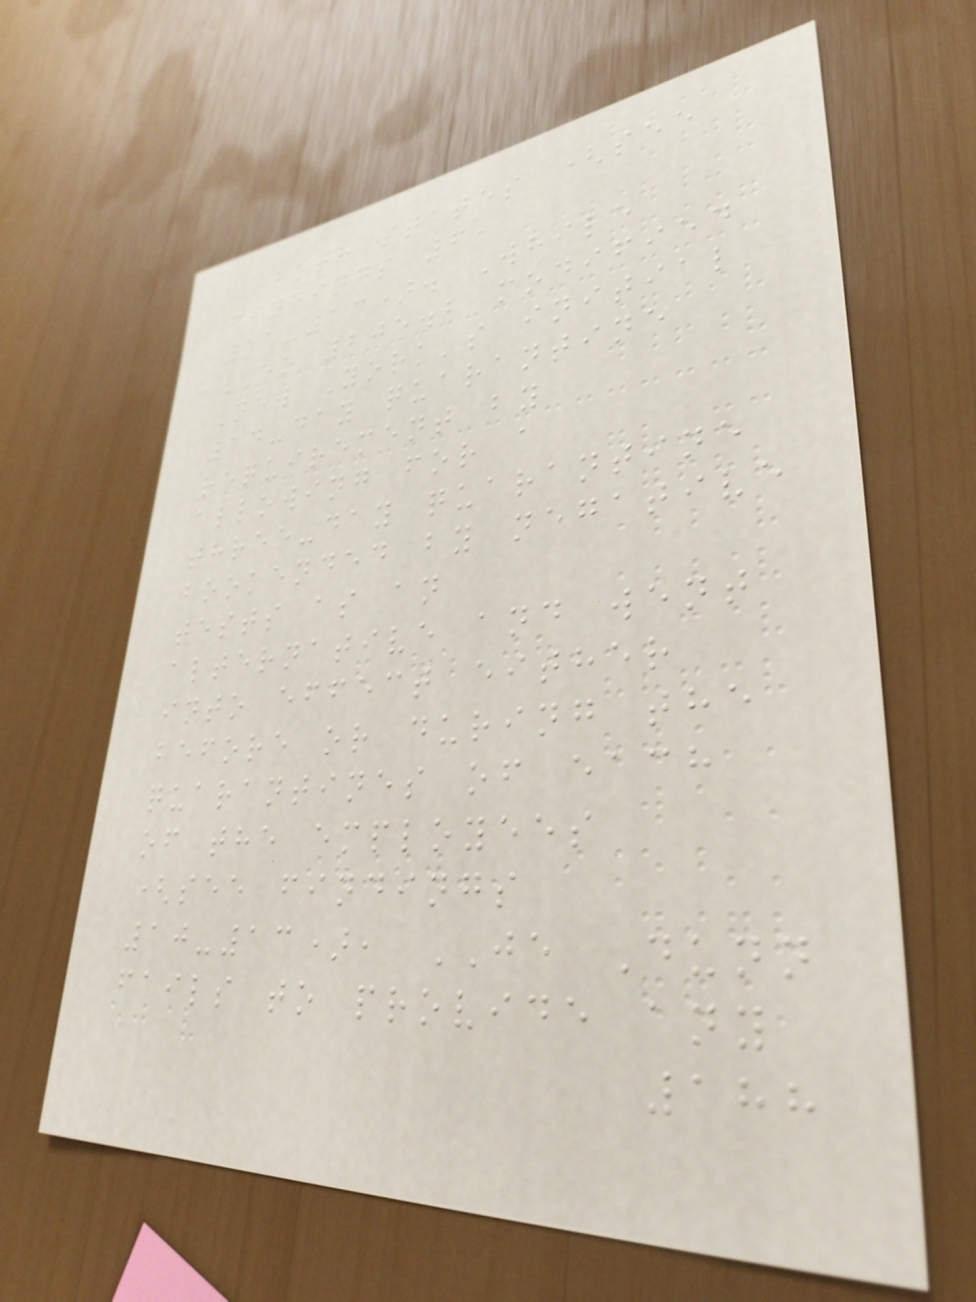both states (see
findings 6,
11-13). While
EO 205.2 modified
New York's initial
14-day quarantine
requirement by
allowing for a
three-day quarantine
bookended by negative
tests as an
alternative and went
into effect either
before or during the
quarantines of each
of the employees
(see findings
10-13), JE Dunn
fails to provide any
188
